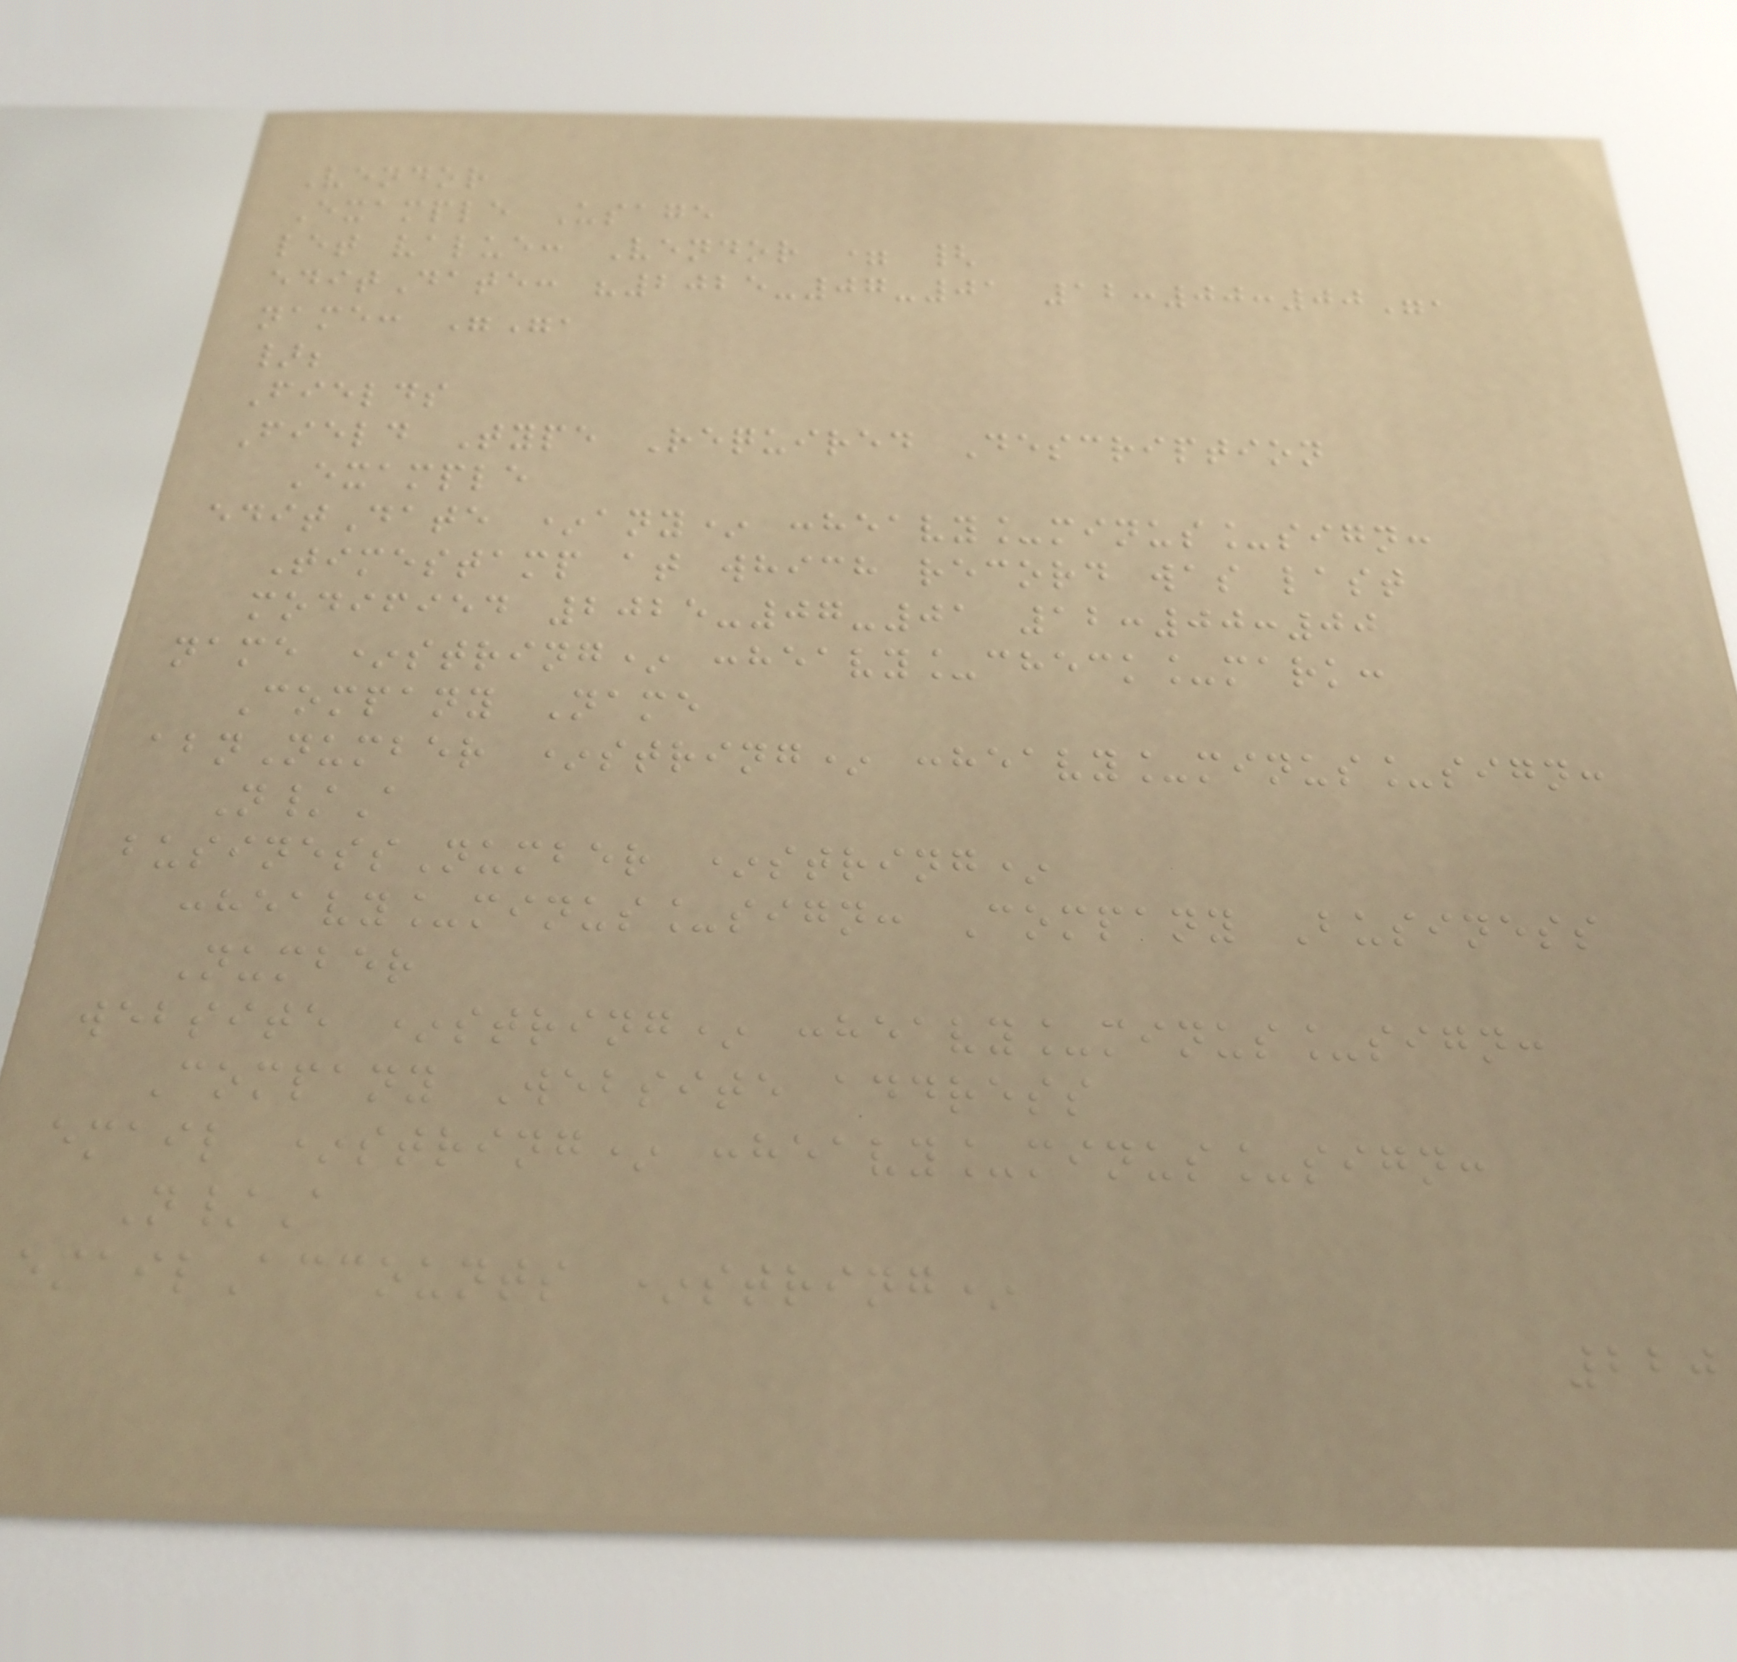Vendor
Example Usage
let value: Vendor = {
editDate: "2025-07-01 12:00:00",
name: "",
};
Fields
Field Type Required Description
Example
editDate *any* :heavy_minus_sign:
Timestamp at which record was last
modified 2025-07-01 12:00:00
name *string* :heavy_check_mark:
Company Name
abnNumber *string* :heavy_minus_sign:
N/A
businessNumber *string*
:heavy_minus_sign: Company Business
Number
website *string* :heavy_minus_sign:
Company Website address
email *string* :heavy_minus_sign:
N/A
emailAccounts *string*
220
